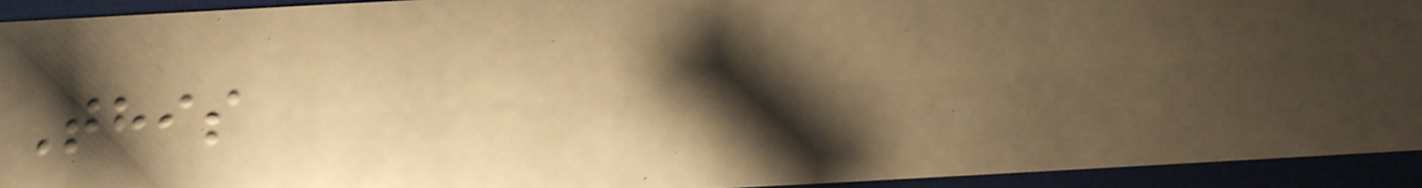This
